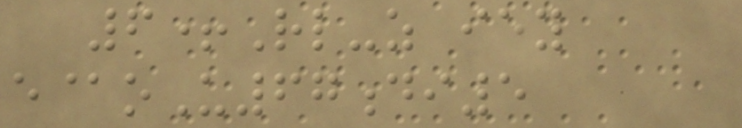6+Rl-z iey
e@oU67di5
